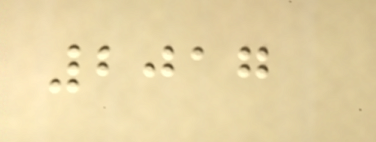2017
